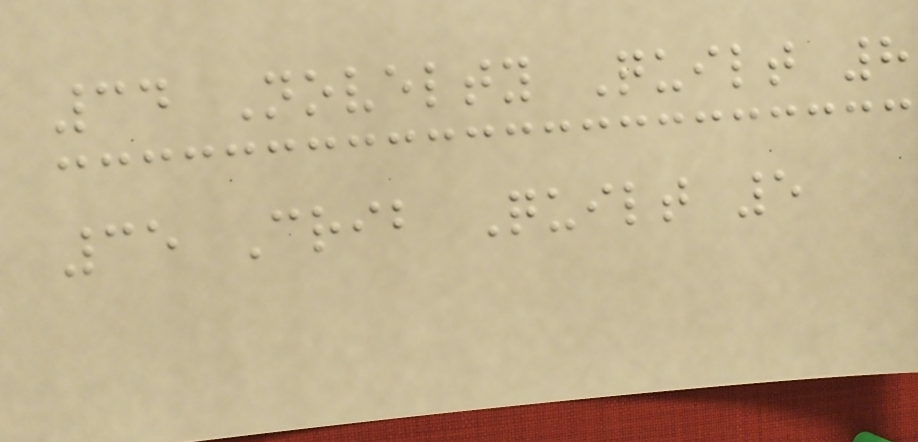34 Novelty Quilt 8
35 Crib Quilt 5
